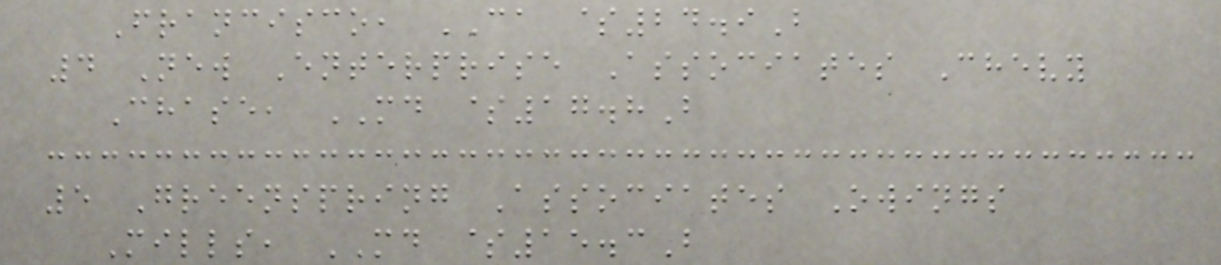Francisco, CA $24.9B
4 New Enterprise Associates Chevy
Chase, MD $17.8B
5 Greenspring Associates Owings
Mills, MD $15.3B
